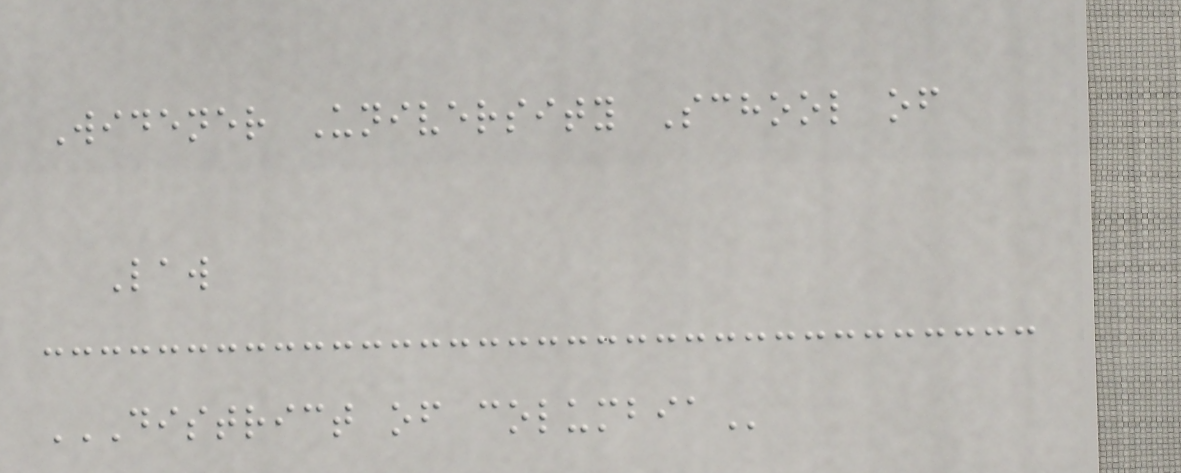Widener University School of
Law
DISTRICT OF COLUMBIA
